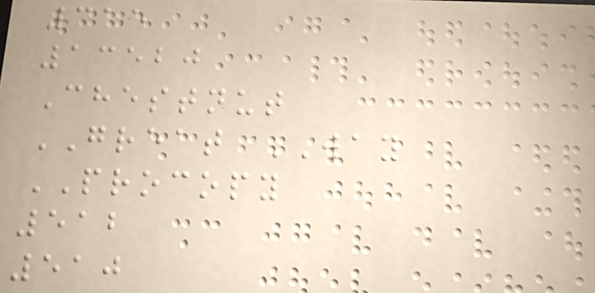315
13520
Chestnut
GREAT WAY
PROCOPY
512
510
